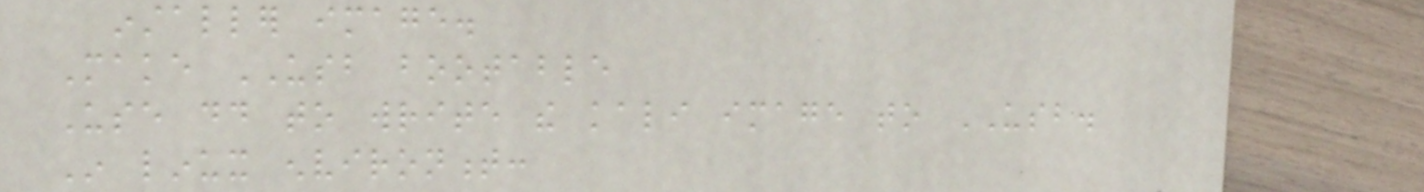installer image.
Make USB bootable
Use dd to write the kali image to USB.
In linux environment:
